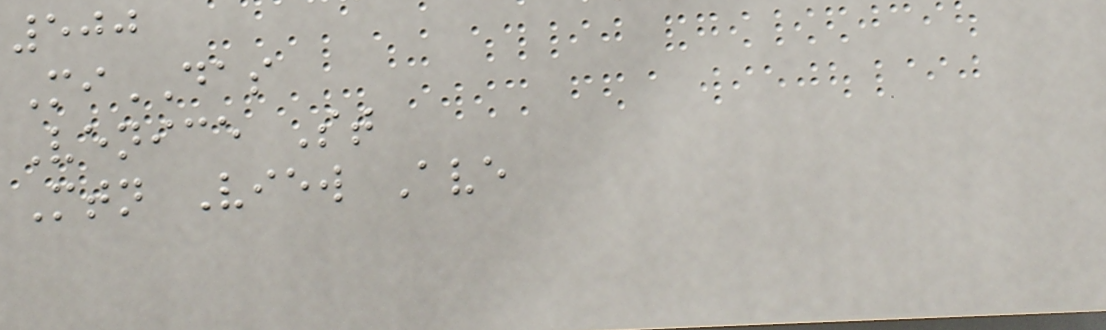500
MiDAS
Venice St
Mtn View Ave
